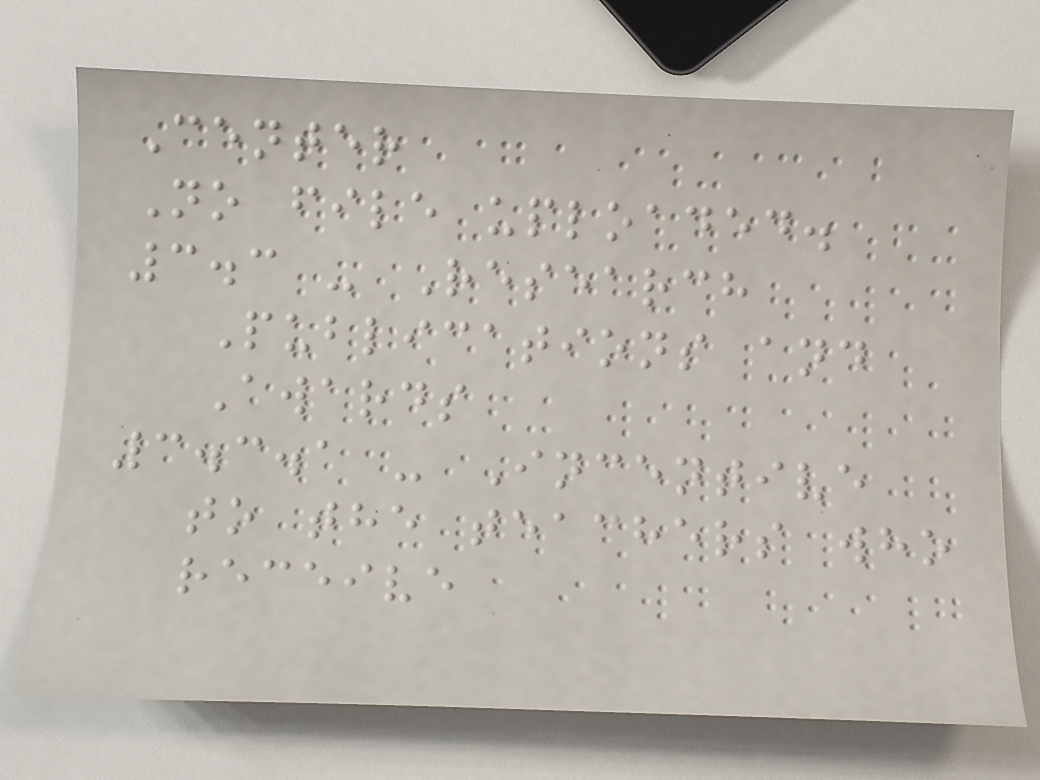Center
No file uploaded.
3.3 - Research
Publications and
Awards
3.3.1 - Incentive
to the teachers who
receive
